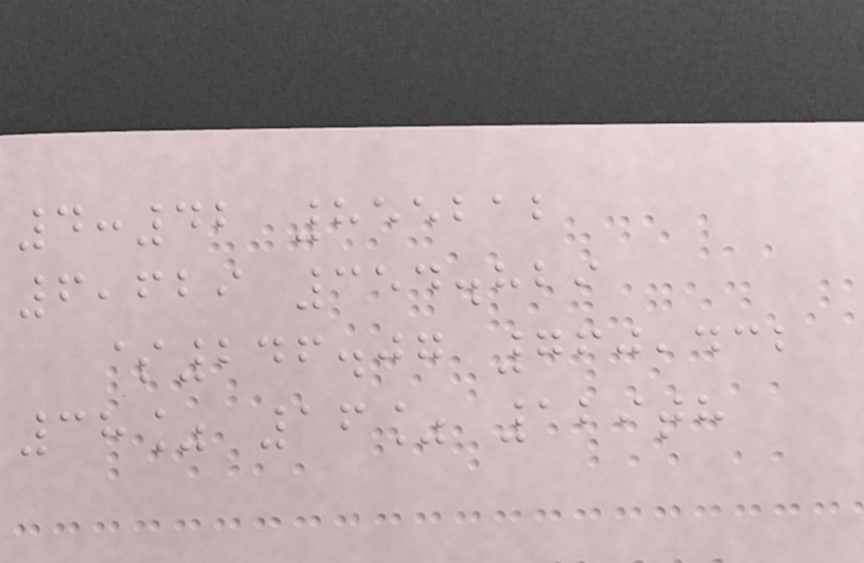4:42 855212
6,629 354.829
$246.07 760,432
38% 16% 129th
